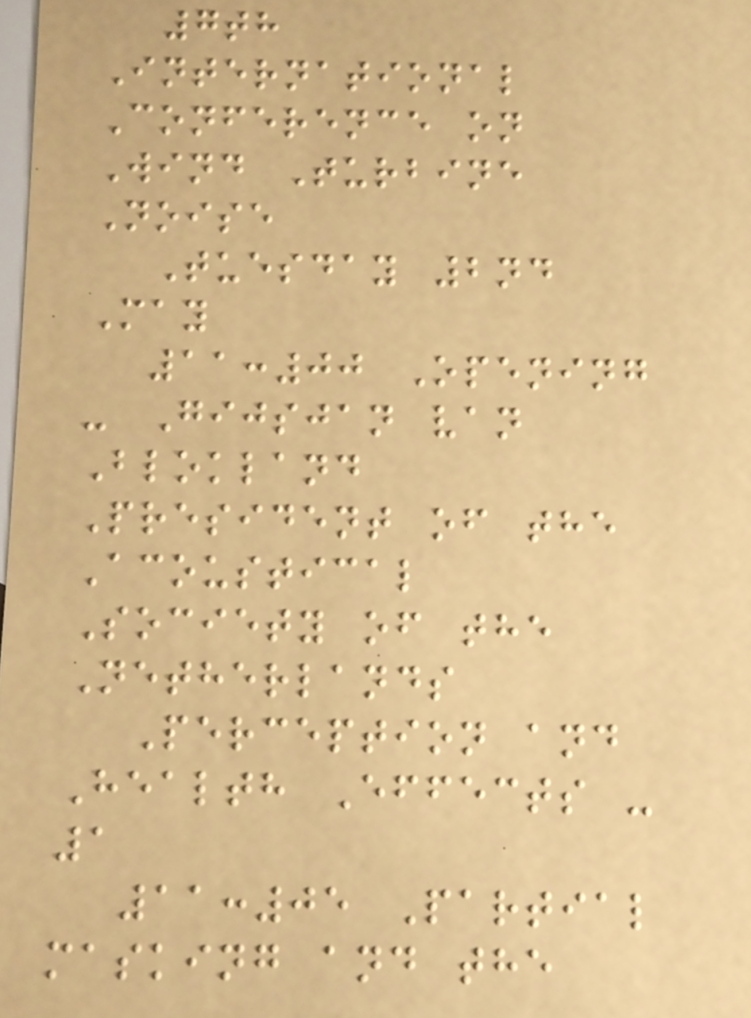7th
International
Conference on
Wind Turbine
Noise
Tuesday 2nd
May
11:00 Opening
- Gijsjan van
Blokland
President of the
Acoustical
Society of the
Netherlands
Perception and
Health Effects -
1
11:05 Partial
masking and the
